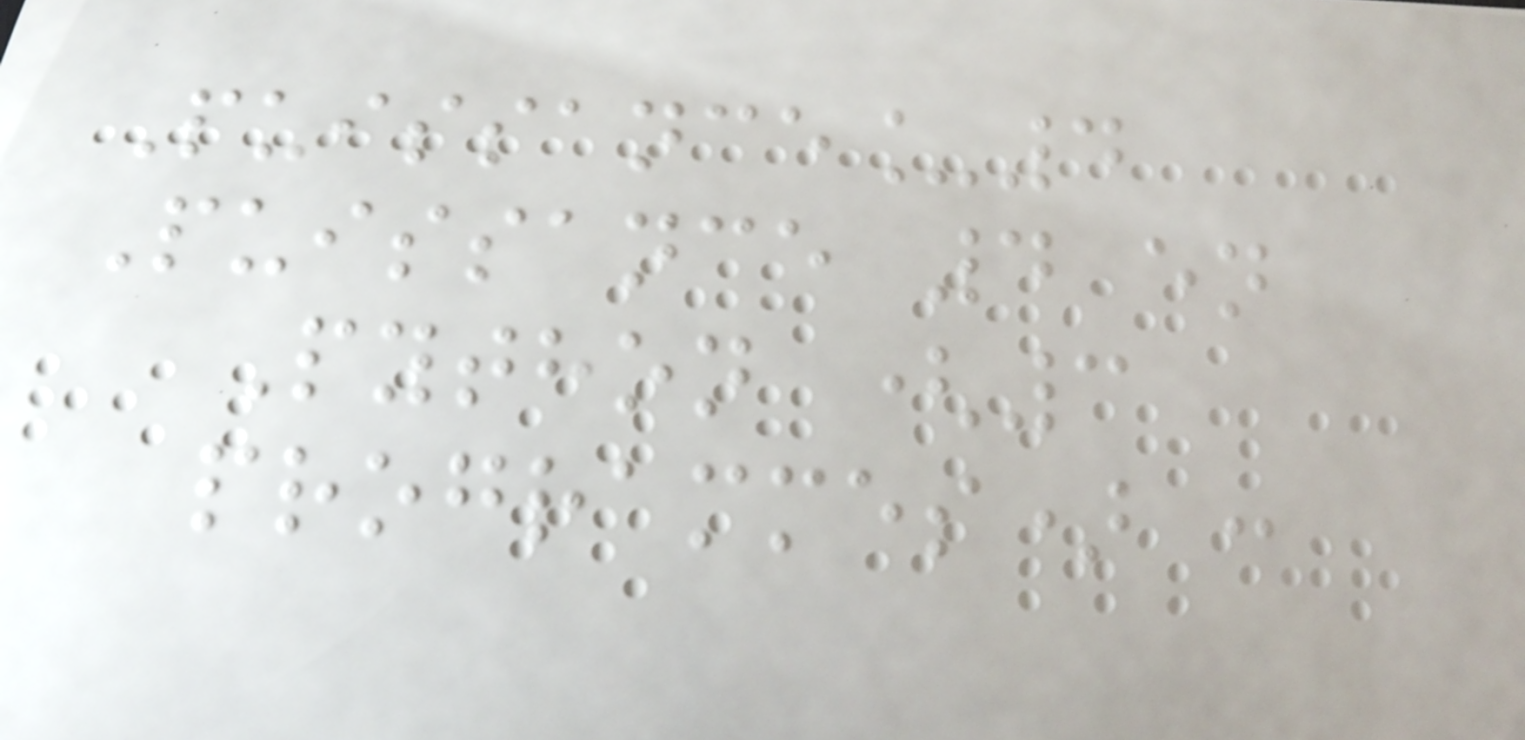Puissance_4
Puissance 4 en
Python (3
programmes) :
